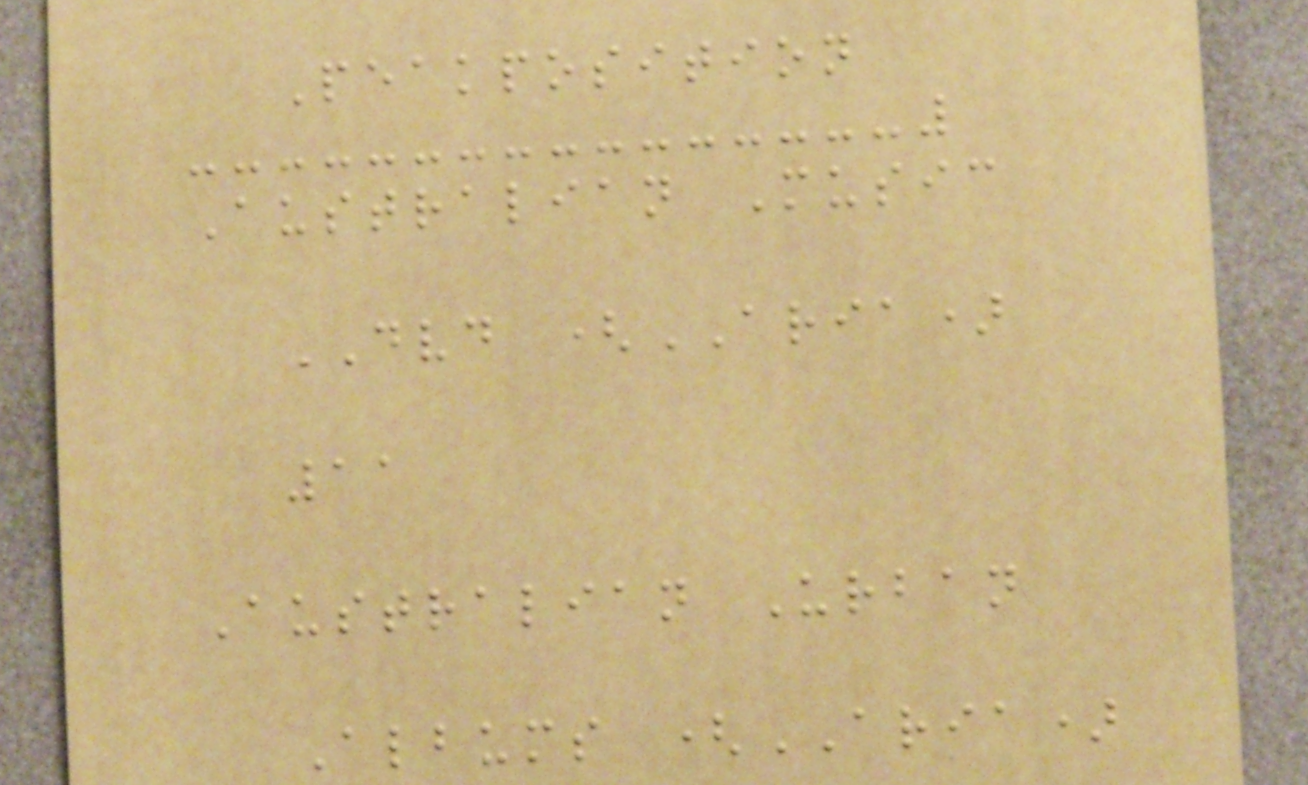Peakposition
Australian Music
DVD (ARIA)
11
Australian Urban
Albums (ARIA)
